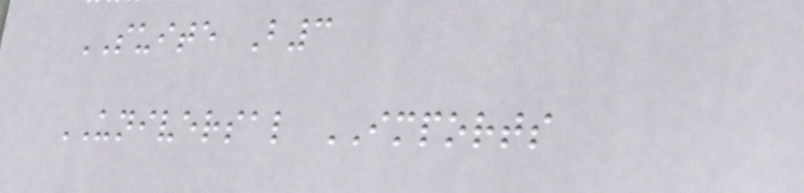SUITE B3
UNIVERSAL IMPORTS
